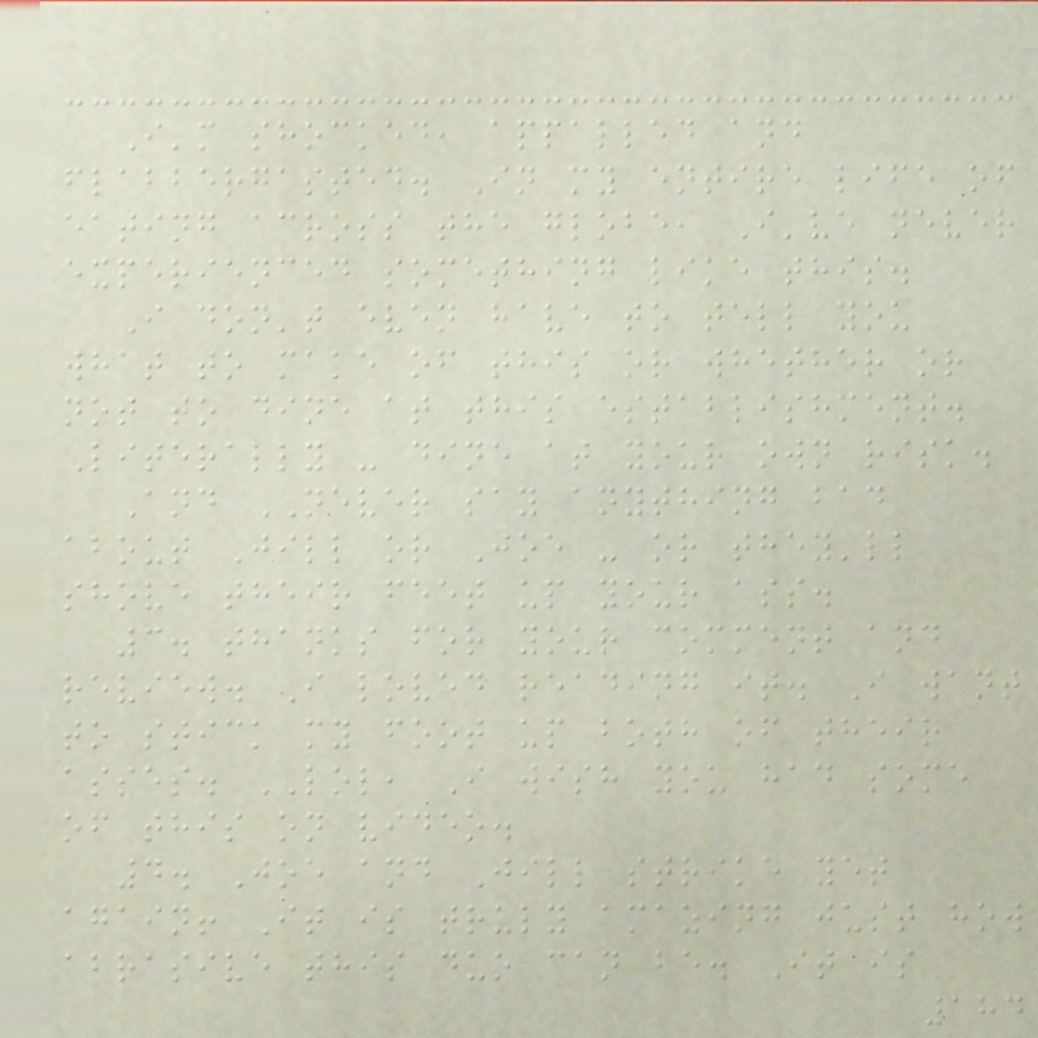I'm shocked, appalled and
flabbergasted. In my entire life of
eating across the globe, I've never
experienced something like this.
I don't even have to tell you
what to make of this or whether or
not to dine at this establishment.
Literally - dine at your own risk.
And NEVER say anything bad
about Jill or Joe - or they'll
shove their feet up your ass.
3. thanks for your comment and
review. I loved reading it. I want
to stick my foot up both of their
asses. LOL, I wish you had some
of this on video.
4. Joe and Jill strike yet
again! It is truly amazing just how
abrasive this duo can be. It is
184
